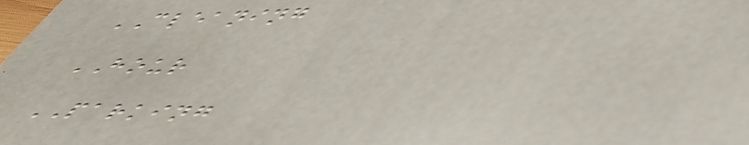CLEANING
HOUR
PARKING
